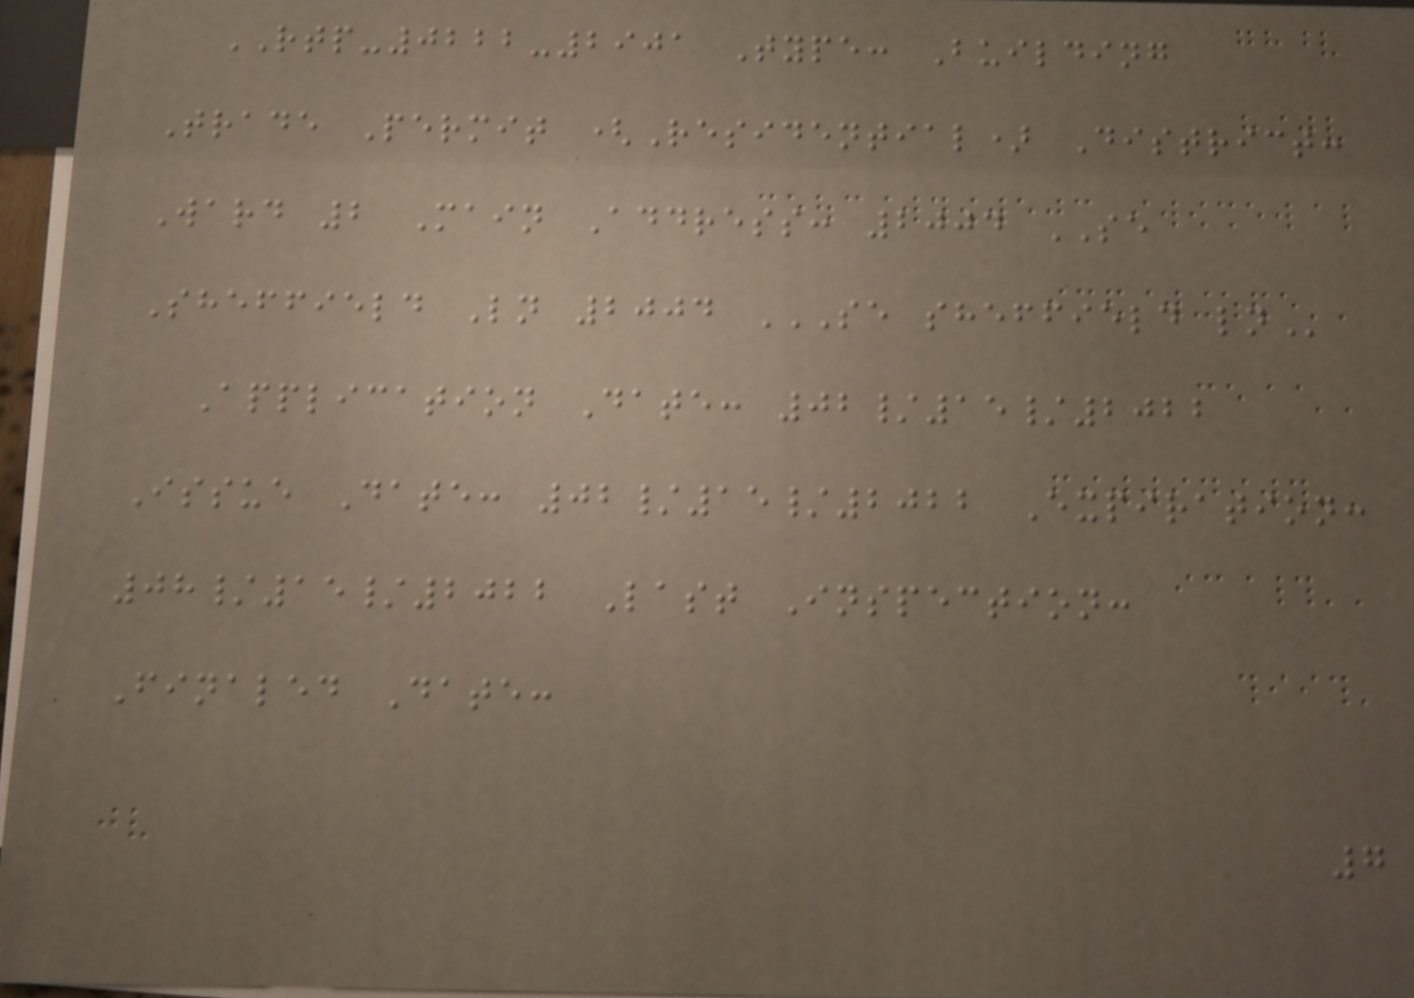RTP-0222-2901 Type: Building
Trade Permit (Residential) District:
Ward 2 Main Address: 2004 SE
Sheffield Ln 2004 SE SHEFFIELD LN
Application Date: 02/15/2022
Issue Date: 02/15/2022 Expiration:
08/15/2022 Last Inspection:
Finaled Date:
7
